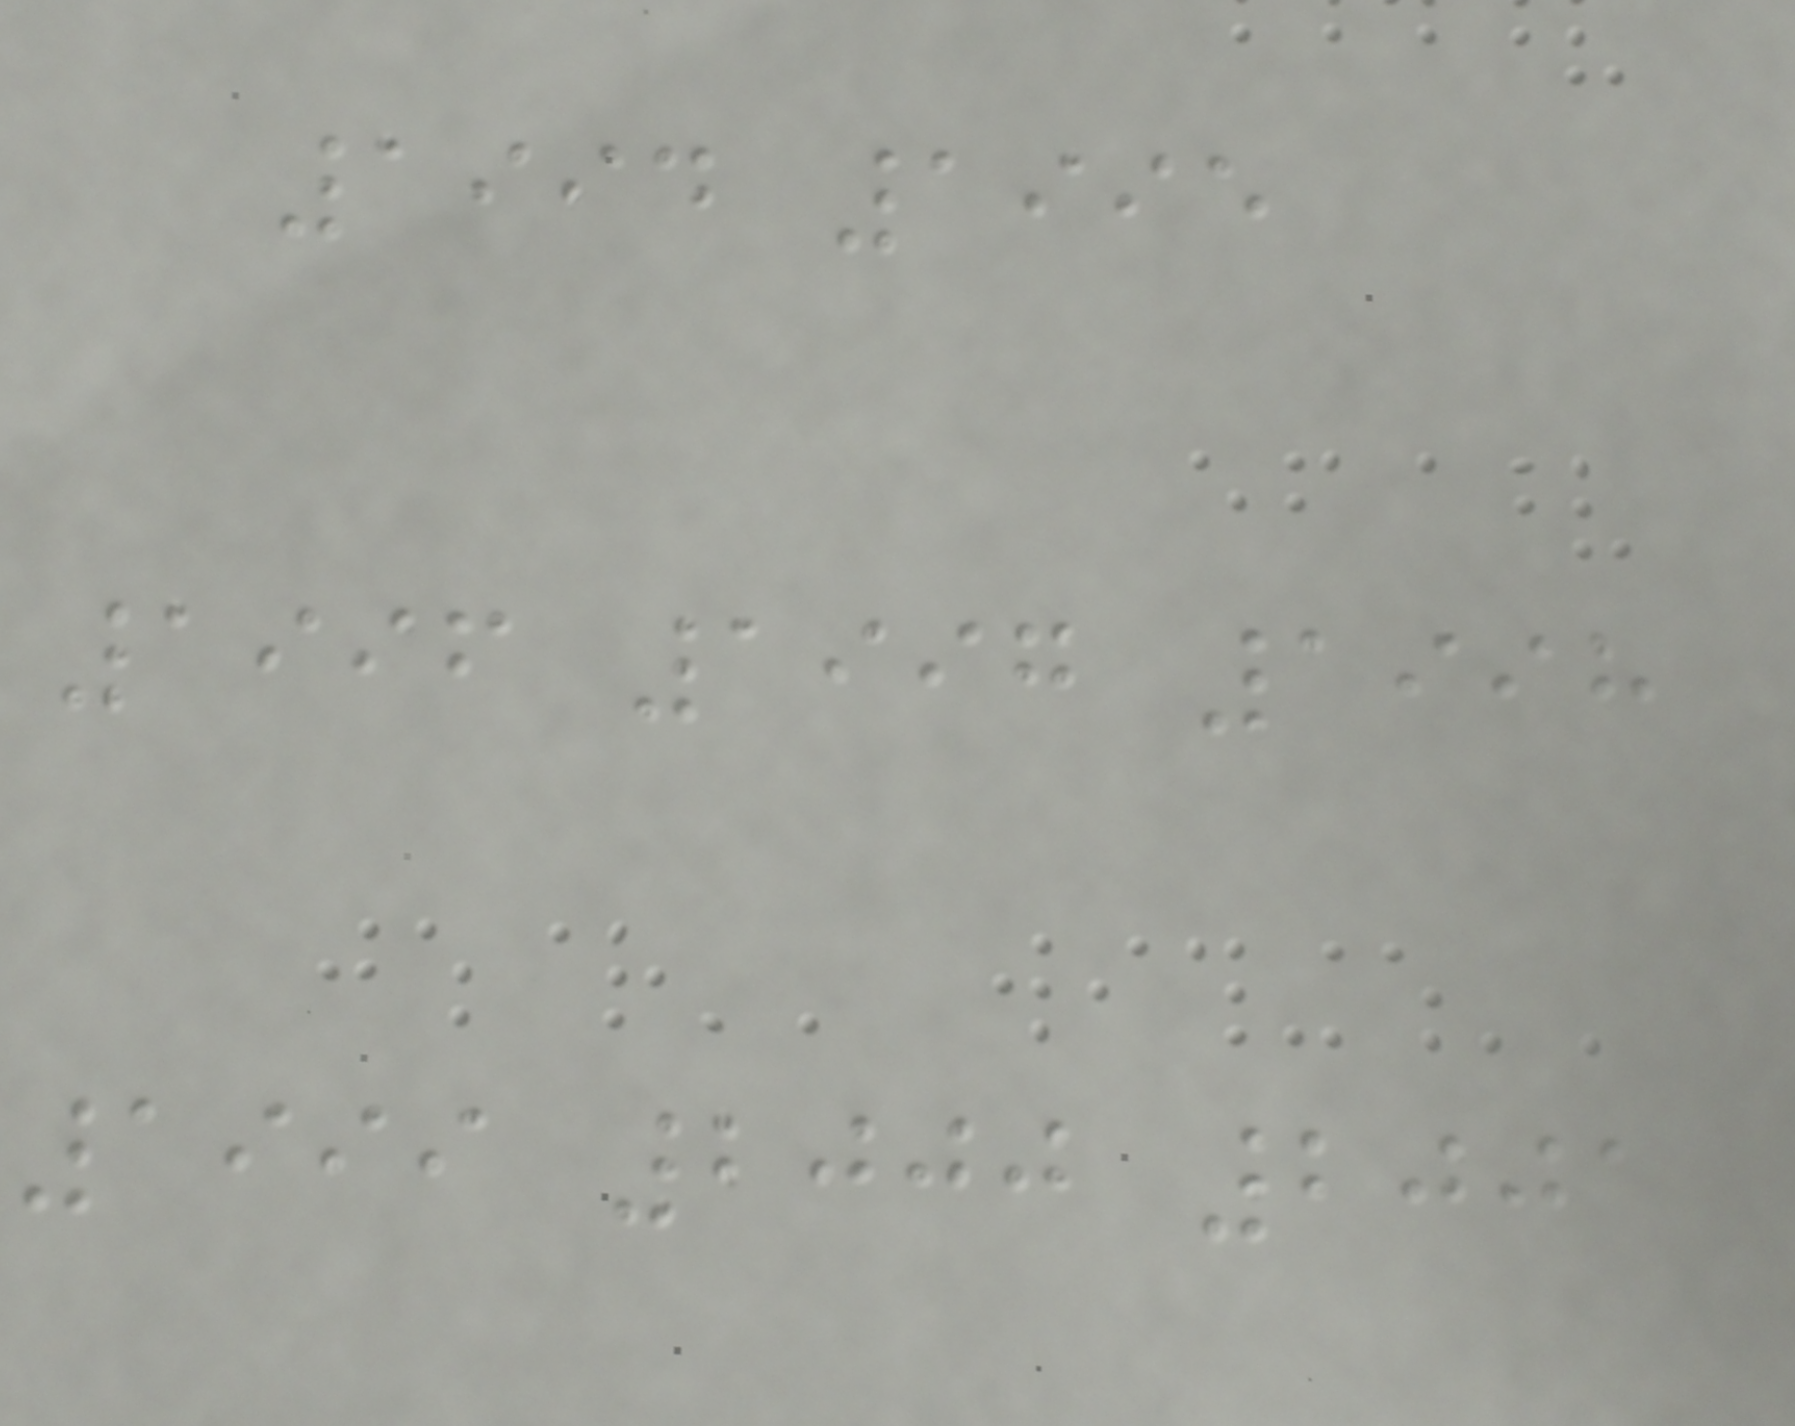1994 1995
1996 1997 1998
1999 2000 2001
